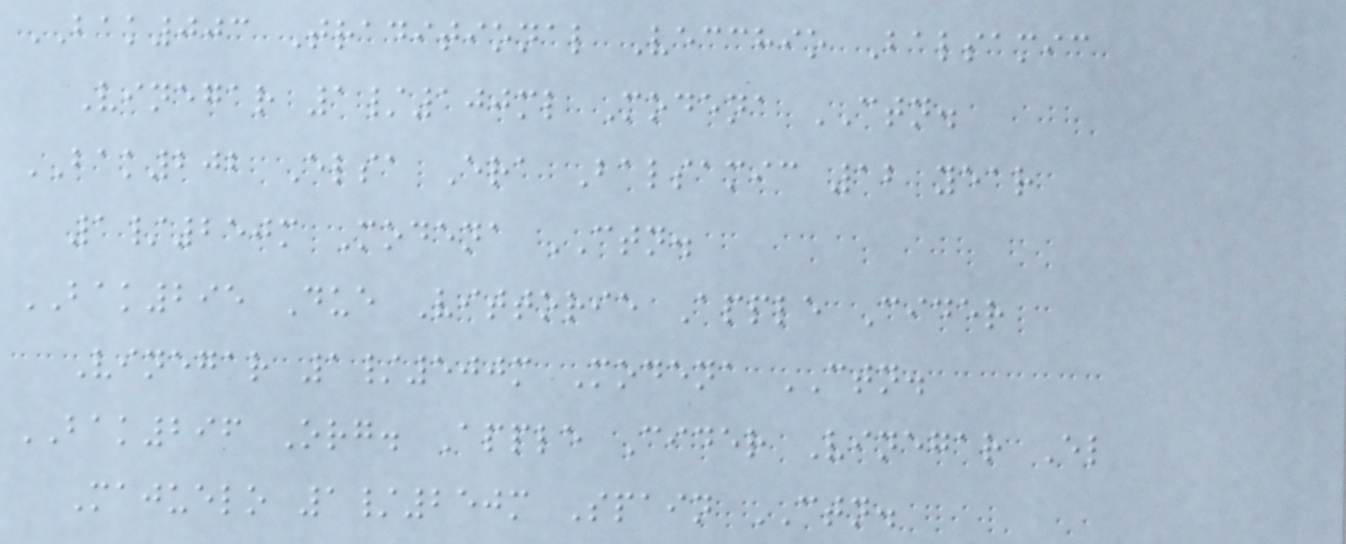BAK003 Traditional Vecchio Balsamic
Vinegar 1/100ml Modena CTN.
BAK202 Elsa Era Balsamic 12 year
1/250m Modena CTN.
BAK295 Due Vittorie Apple Cider
Vinegar 1/500m Modena CTN.
BAK296 Org. Apple Cider Vinegar El
Majuelo 1/250m Spain CTN.
